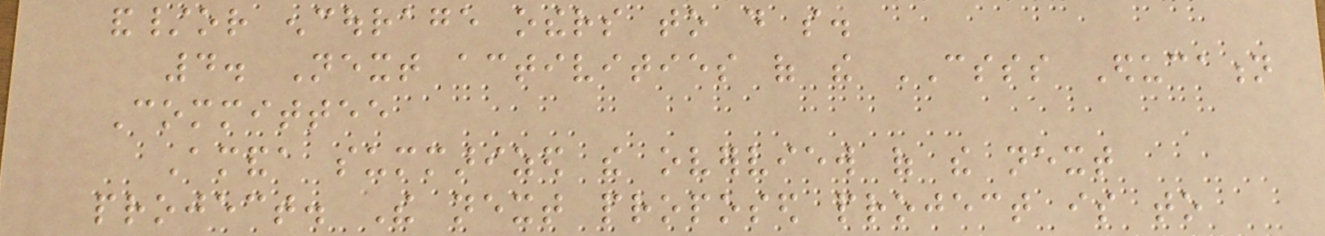and/or encourage others to do so.
4. Next activities of the CSSS Education
Committee
Amanda summarized the overview of the next
project. The next proposed project is to
